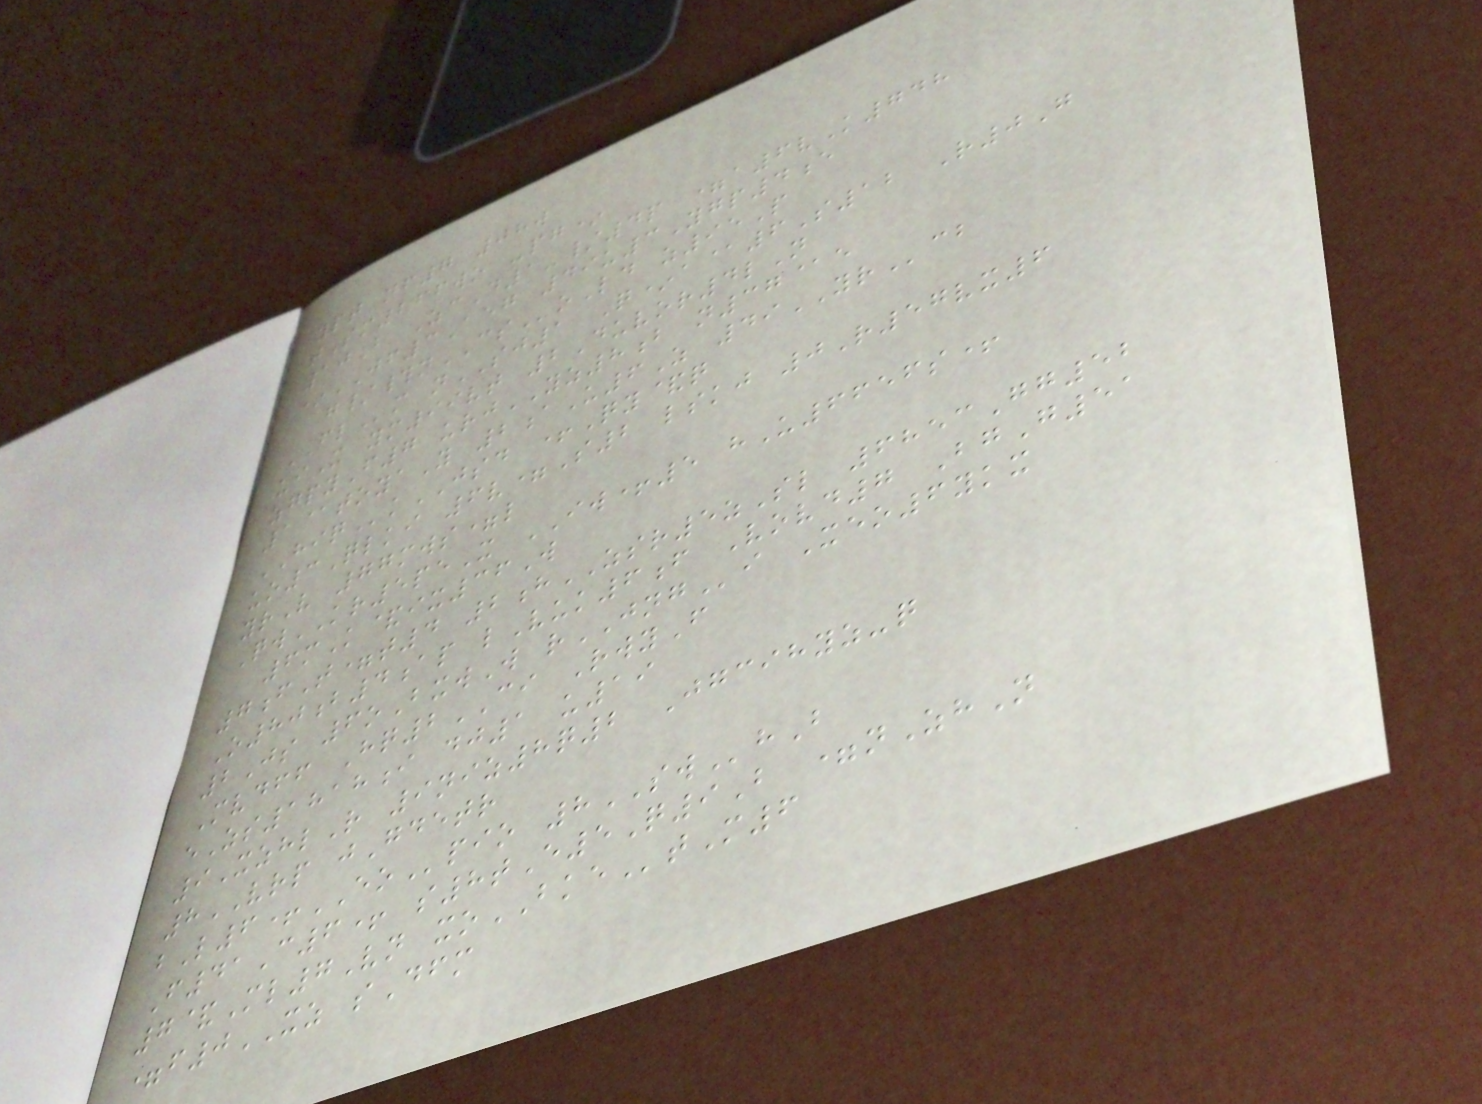ypt nf7 08w
tSm266wo -pg*
10B ZcD1-/4p =a6vK748
*JF3Aeg 49u3Ygp4e
g/#nCSoLd z95P
FLm nSJ1 Q*a@6S12 R0G
uiX ym99vt 2Duvor4lN
zgpyF7 urjYZ8b n37@e
1@toyaY 2aU6Z 49YRcb
HIQkJSD +Qy&q
uo3Qlki 6v=S2 lskj 0R57vx6
yrV 77mws=l
QwKR5peX IW+5 hU6656s+
6mK&ix36W
7fT=t4 2hZSR5zSl 6853Gg52
O80b4ap lVuk6f Vovd7 BgG51
2Js 6oBxwW rJNGi Xeo6ykx
Mvdff Hq2CI RwyF
eZs1818i dj1 u19
9XzhlR 9niz8q2 Jgcihyz-q
8VRP jGdetr
bL6+EOpio 8SWhB
F41C6+ s8tE5Q9B =nZhN
7&Ml7Vn xoBKEtM6
=f0XZ sDfm
